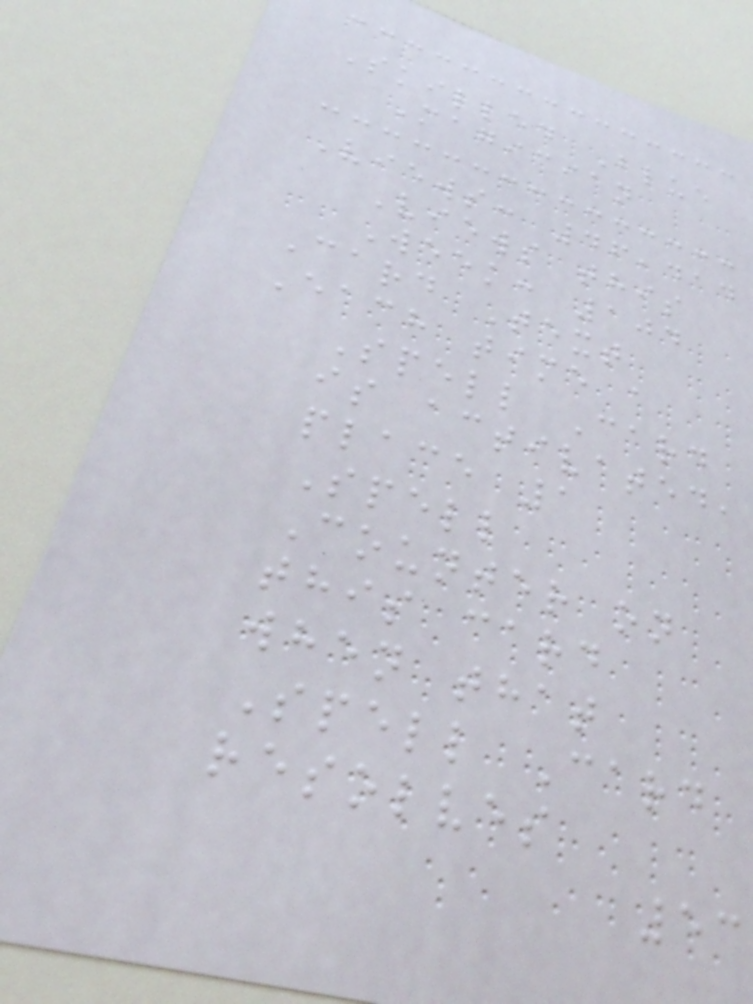Skilled Blue
Magician
Views: 46,414
Views this
Week: 104
Card Text
Each time a
Spell Card
is activated,
place 1
Spell
Counter on
this card
when that
Spell Card
resolves
53
